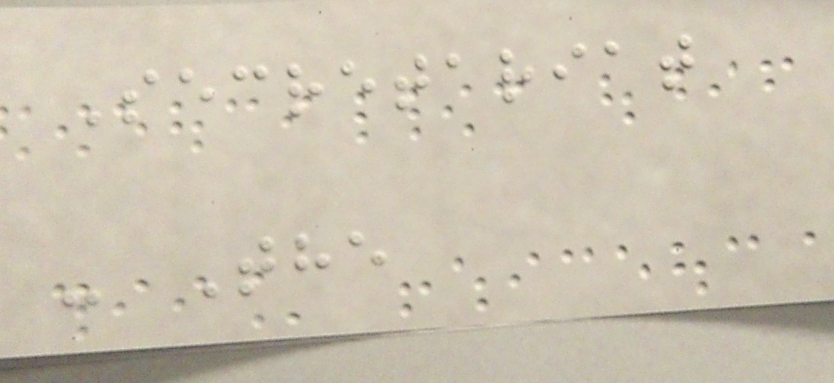Secretariat
- The
